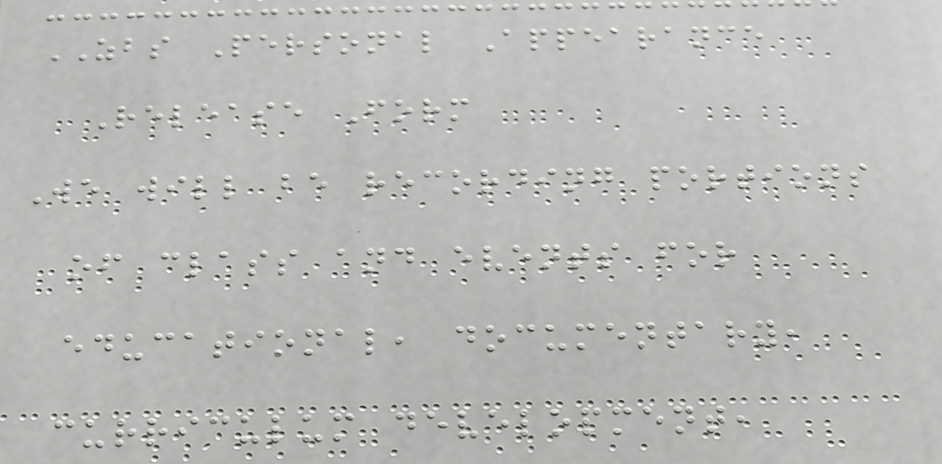ZBS Personal Appearance
Release Form
We will be recording portions
of class and events for
educational, documentary,
curriculum development,
